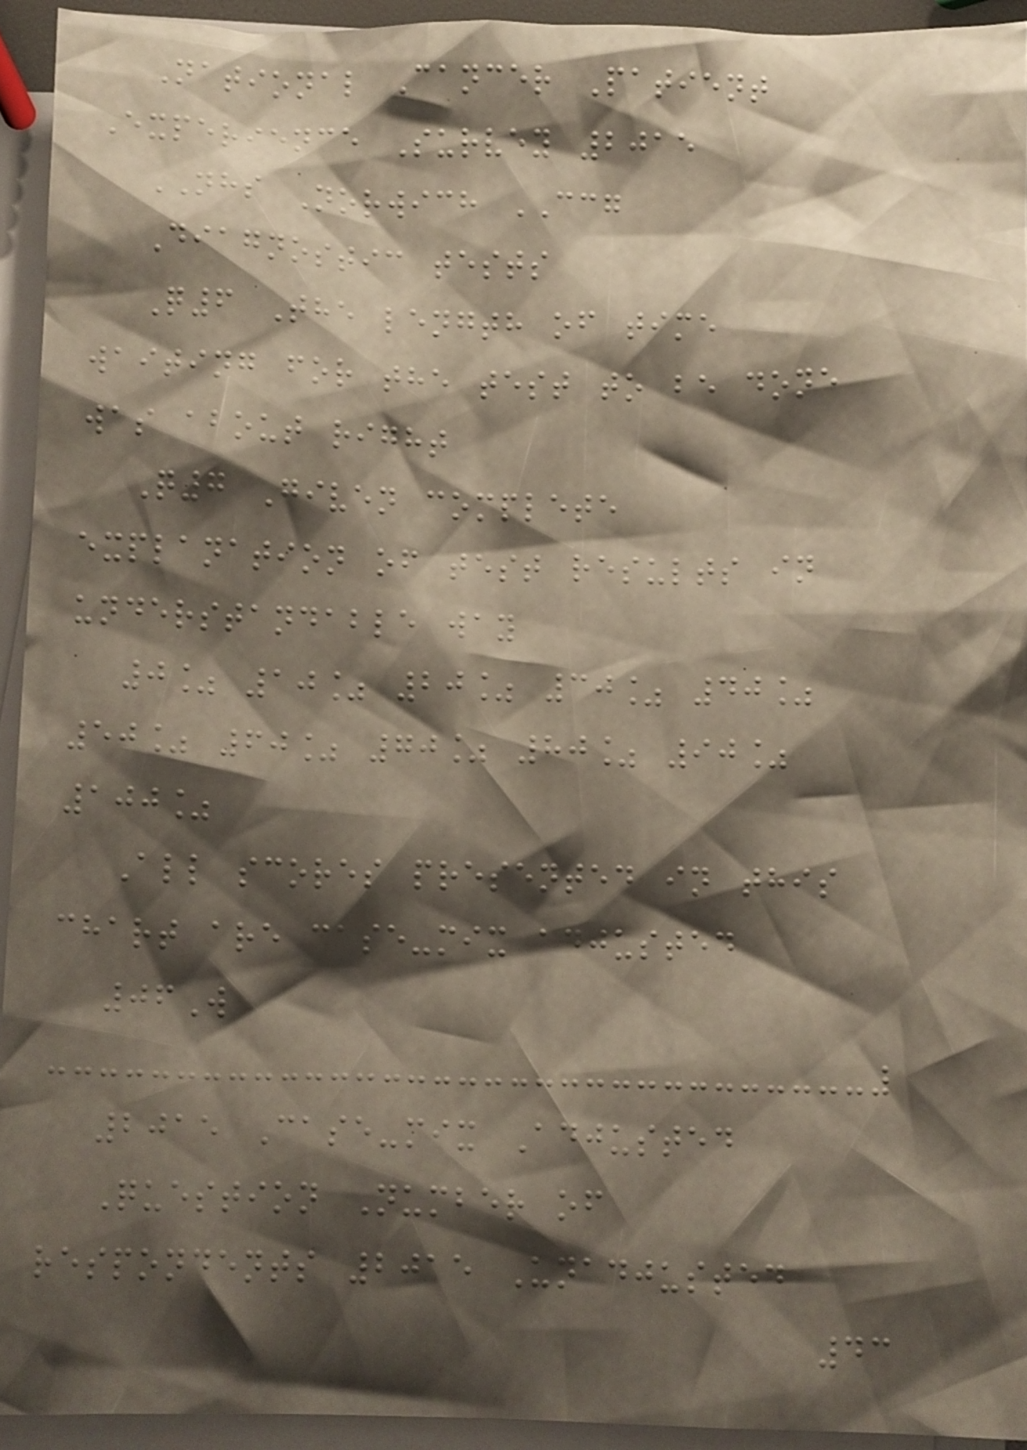National Cancer Patient
Experience Survey 2015
NHS Norwich CCG
Diagnostic tests
Q6 The length of time
waiting for the test to be done
was about right
Q7 Given complete
explanation of test results in
understandable way
0% 10% 20% 30% 40%
50% 60% 70% 80% 90%
100%
All scores presented in this
chart are case-mix adjusted
06W
2015 Case-mix Adjusted
Question Number of
respondents 2015 Unadjusted
43
